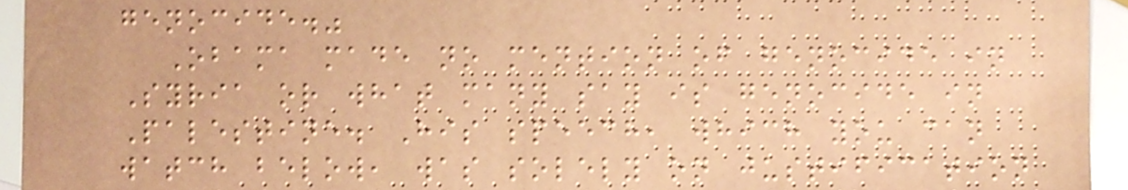genocide."
Obama made no mention of genocide in
Syria or what many say is genocide in
Palestine. His speech, which you can
watch below, was solely on justification
